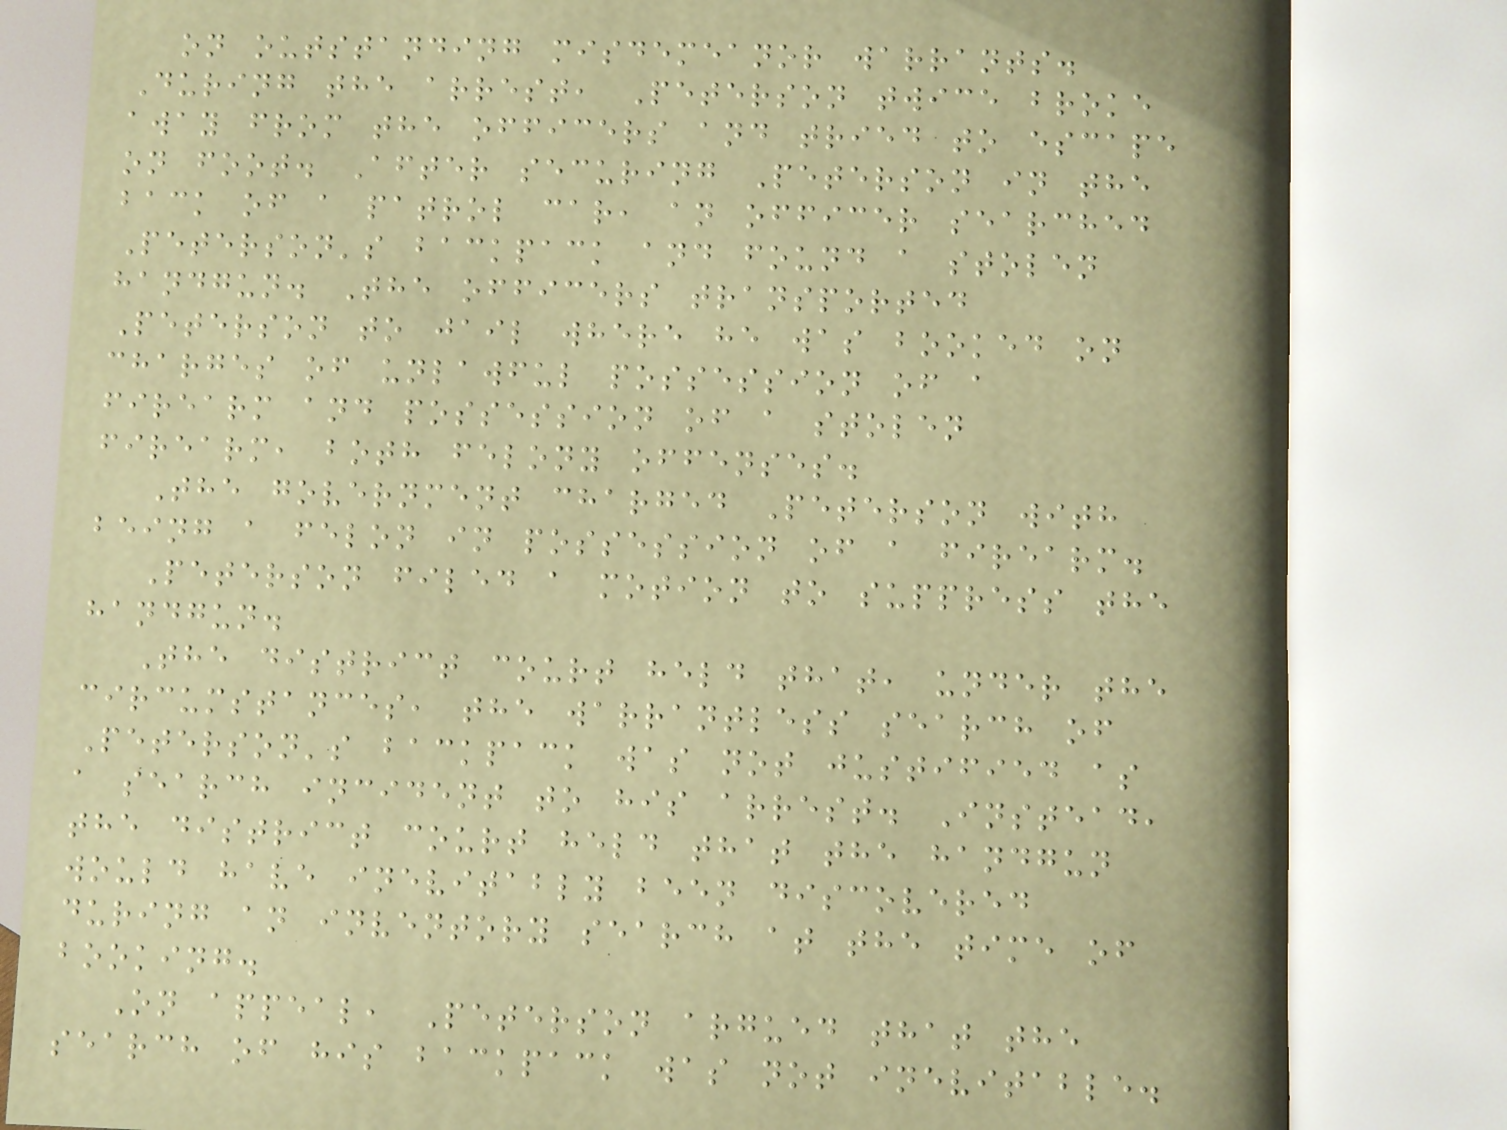on outstanding misdemeanor warrants.
During the arrest, Peterson twice broke
away from the officers and tried to escape
on foot. After securing Peterson in the
back of a patrol car, an officer searched
Peterson's backpack and found a stolen
handgun. The officers transported
Peterson to jail where he was booked on
charges of unlawful possession of a
firearm and possession of a stolen
firearm, both felony offenses.
The government charged Peterson with
being a felon in possession of a firearm.
Peterson filed a motion to suppress the
handgun.
The district court held that, under the
circumstances, the warrantless search of
Peterson's backpack was not justified as
a search incident to his arrest. Instead,
the district court held that the handgun
would have inevitably been discovered
during an inventory search at the time of
booking.
On appeal, Peterson argued that the
search of his backpack was not inevitable.
